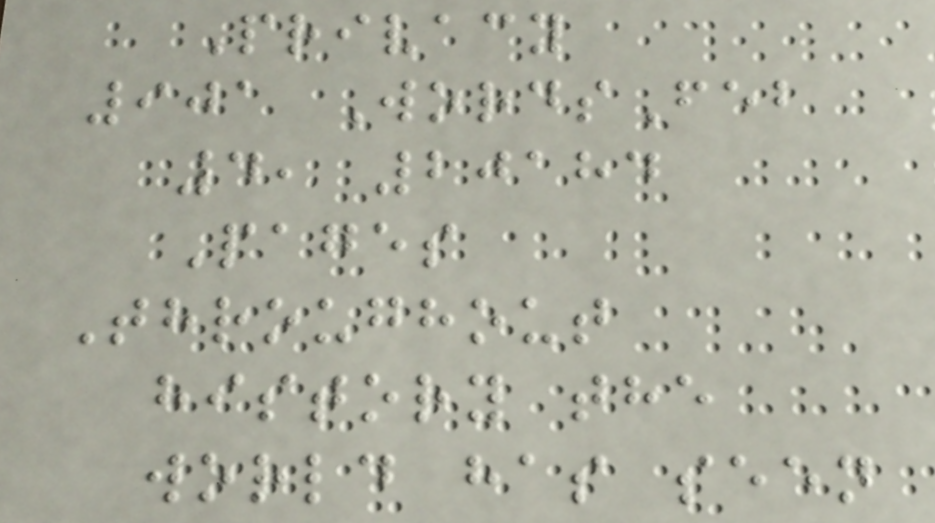Privacy
901 WordsFeb
4, 20184
Pages
Throughout
history the
world has seen
